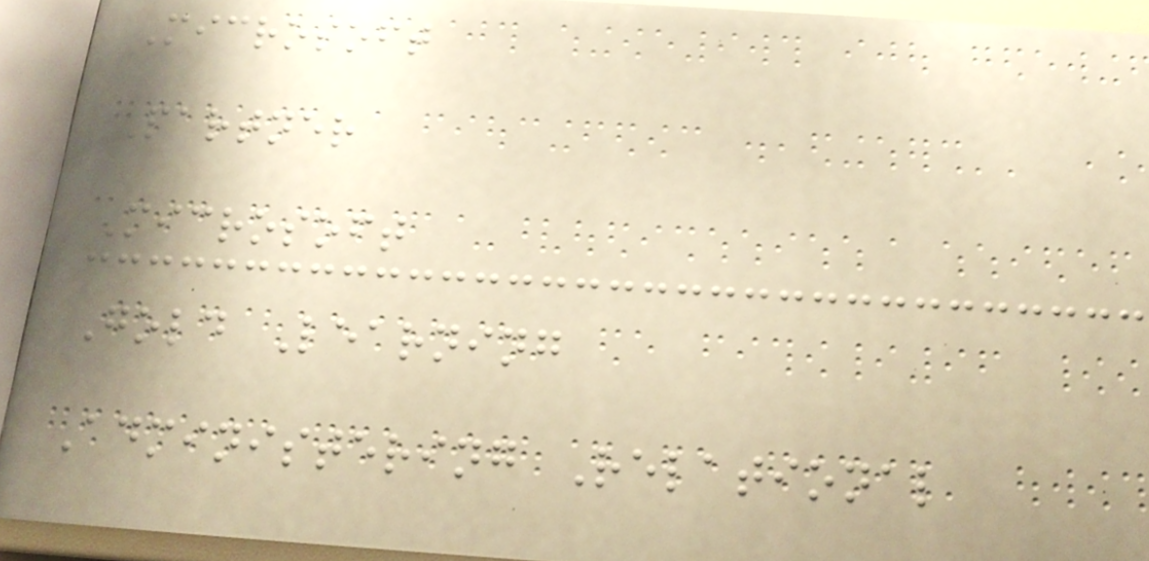Microsoft
Partner
Microsoft
Gold Learning
Administering Relational
